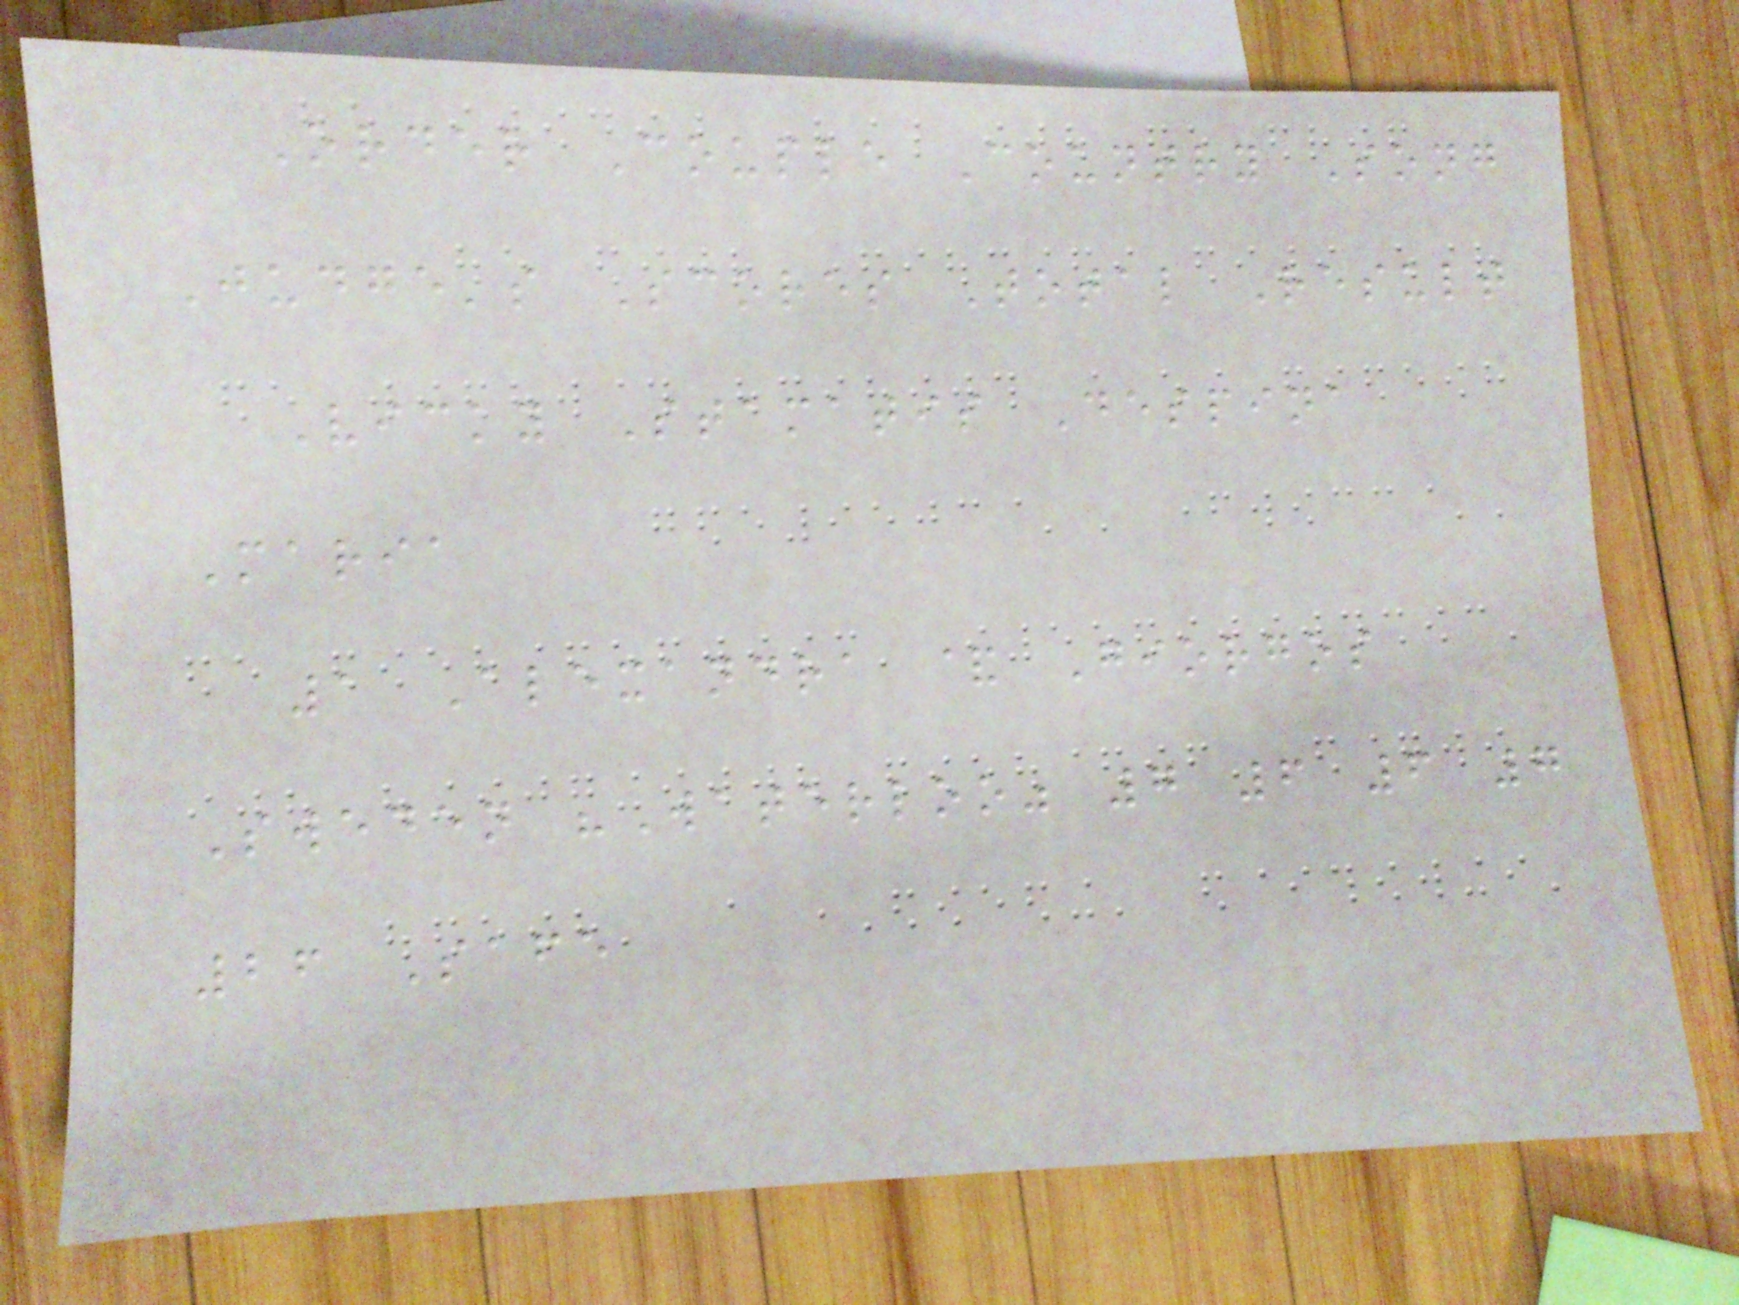Order Couple Country Song
Judge's Scores Total Result
Vicky Stamatis Despina
Maria
1 Alexandra & Giorgos
Sweden "Waterloo" 7 6 6 7
26 Safe
